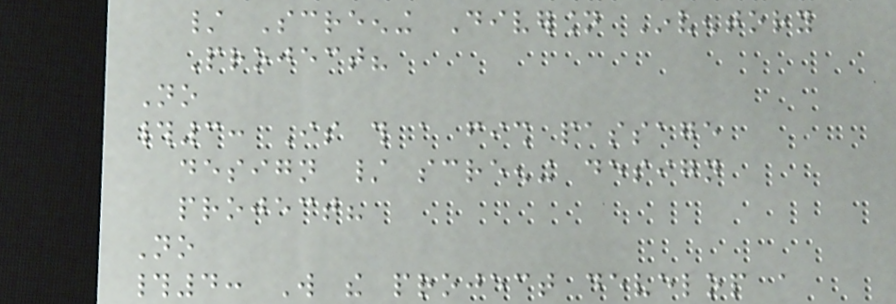/ Screening Diversion Inventory
Project?
No
#3: Is this a fish passage
design / screening design
project?
No
#4: Will the project develop a
